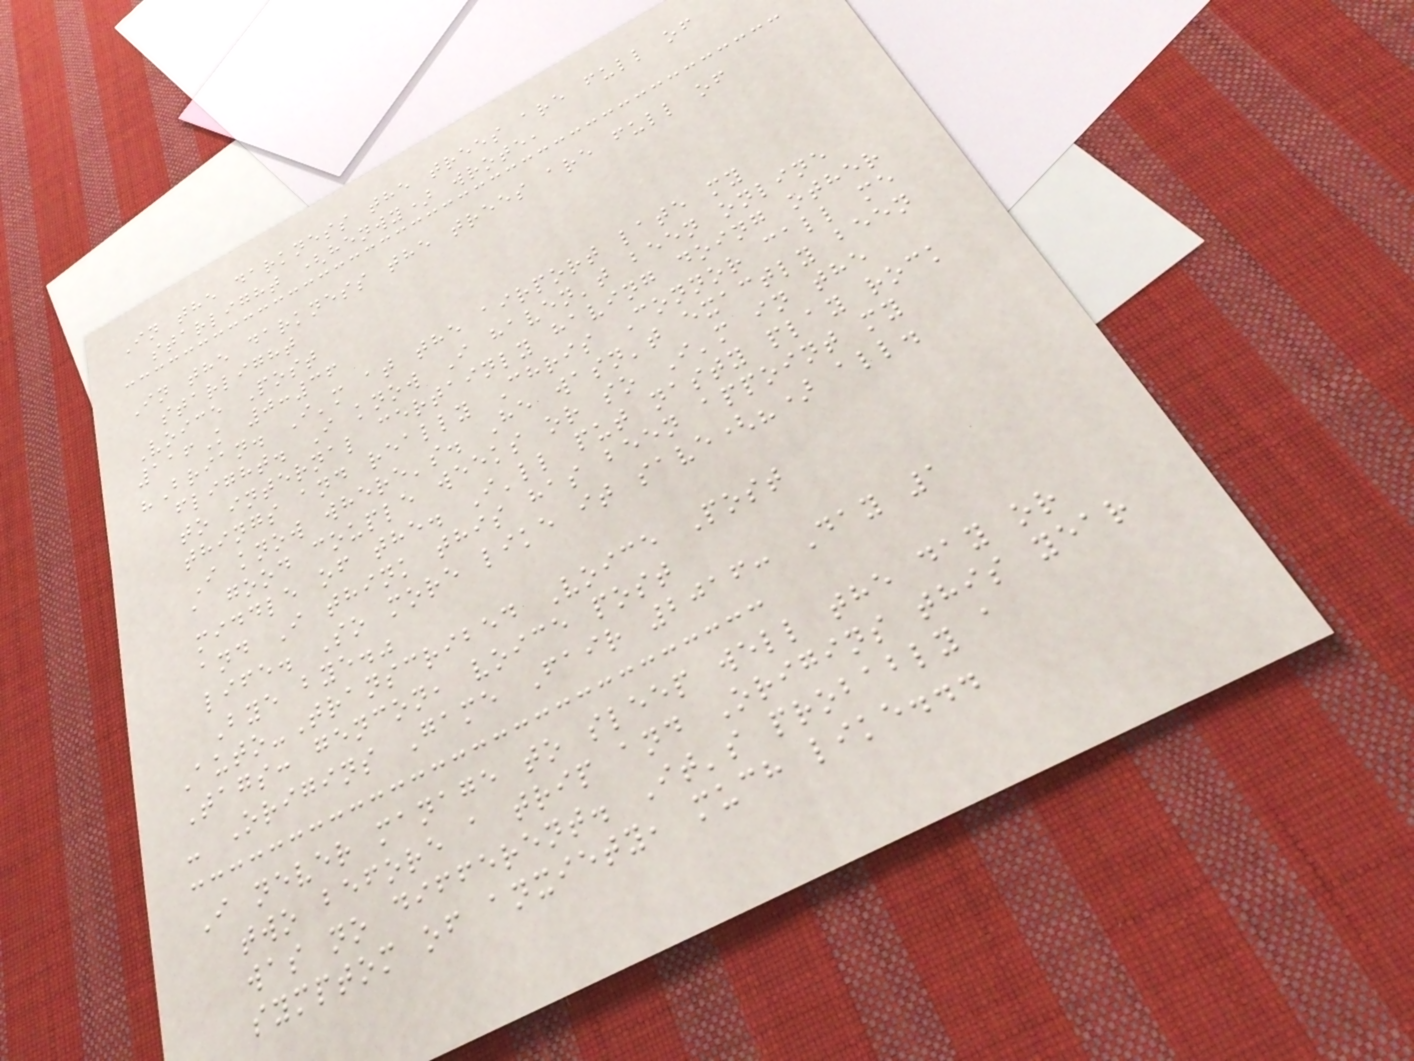In the darkness the trees are full of
starlight (henwy) wrote,
In the darkness the trees are full of
starlight
Voice Post
116K 0:36
"Brian. I'm at the airport late my
flight. I know I haven't been online
to internal certainly having doing other
things and really Chris Connor call me
I know where's. He wasn't exactly been
a good couple weeks or so I'm in the
middle of the. I'll put nasty play rock
and I think this has been appoint my
life. So more like it save(?) all.
Bye bye."
Auto-Transcribed Voice Post
Tags: gencon, voice post
- Origins Game Fair 2016: Day 1
I never manage to sleep well the day or
two before a trip and Origins this year
was no different. It's probably a
symptom of anxiety, much like...
